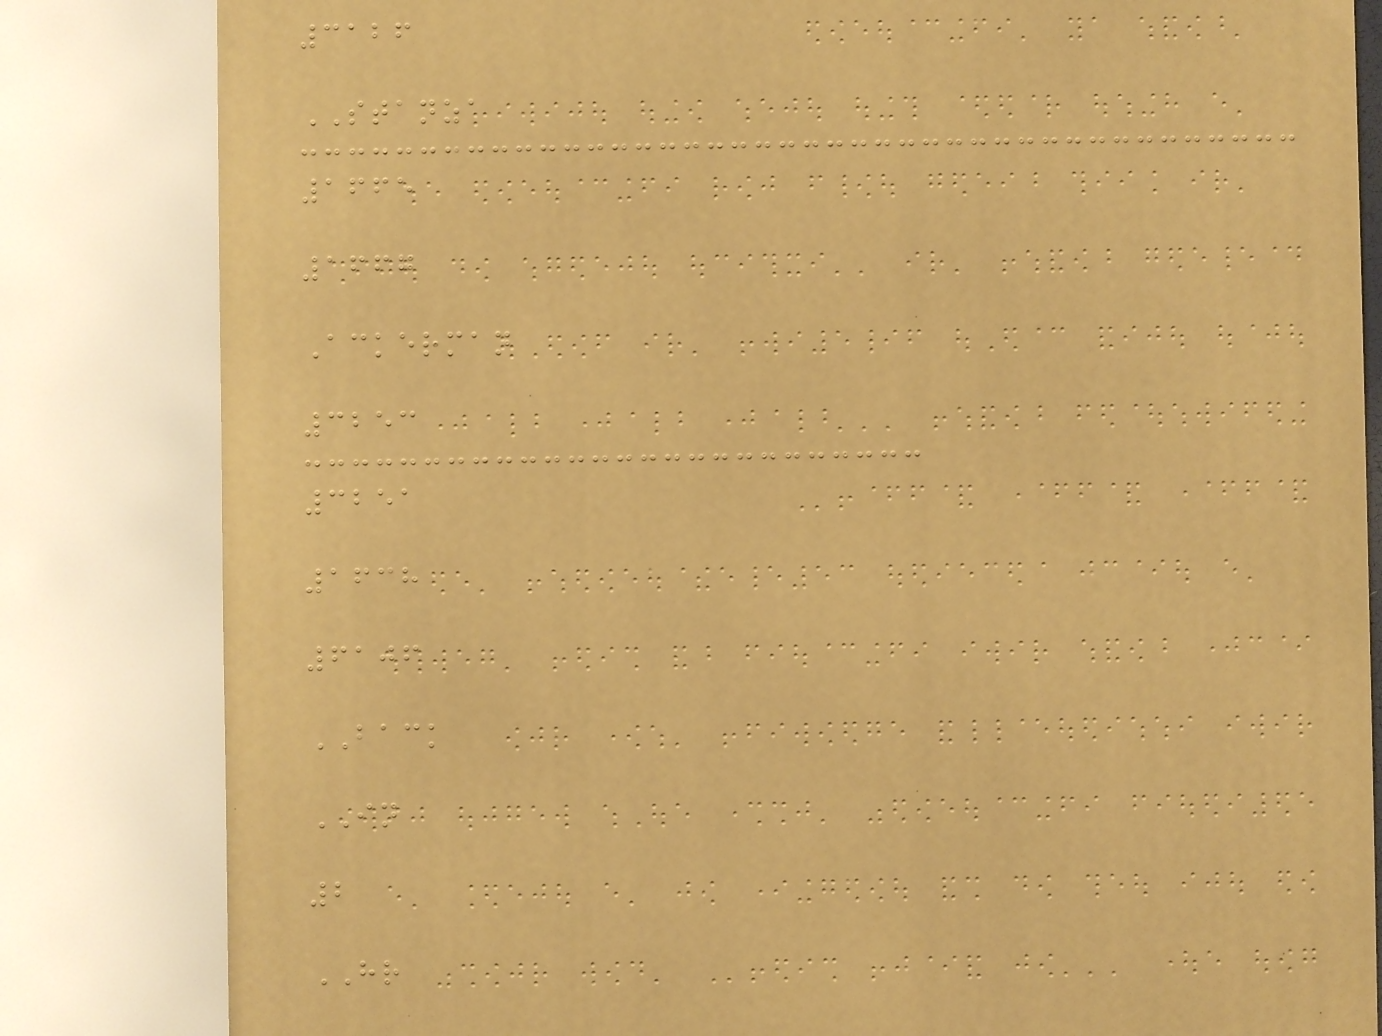3126
STANZA
1665
1667
Ackerman
3253
3251
1638
6106
BACK
IN
2
HR
